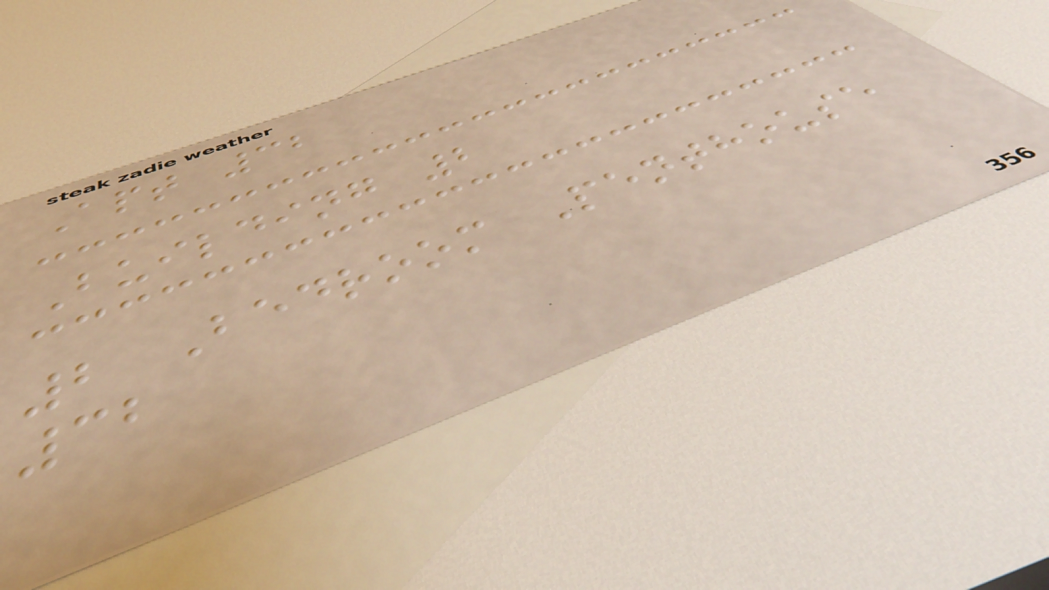Apt 32
Building 2
2 Bedroom Penthouse
32
